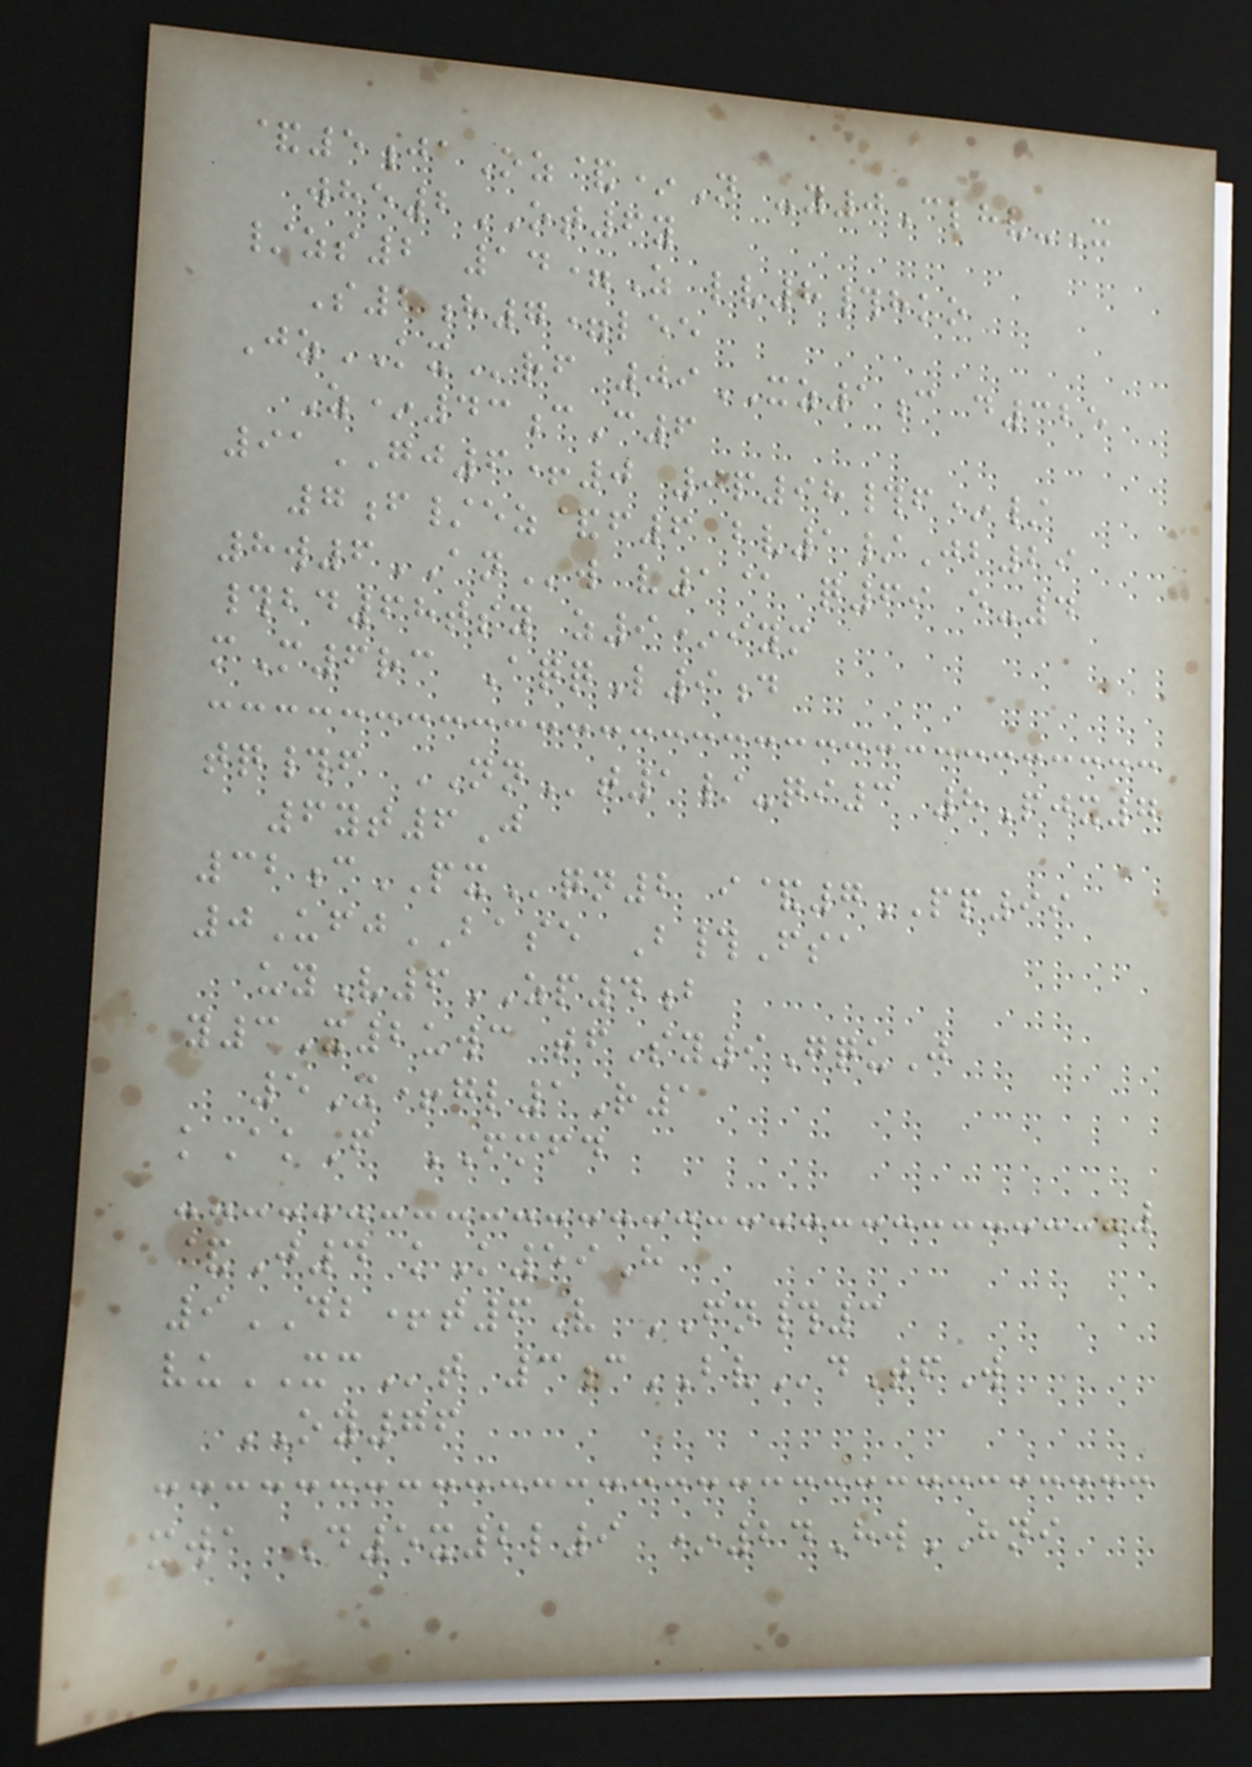&5jaOz&*N -y0Clhv-X
whe2OT6y
/zs2 14=Z lv8#hko
S2h7=lee
JzKXrf 09XZ1c d325
Z*43cC6
91GJ6+0 0p98#f*/
7f/ez&f6 bv1/Jb29
8w6ANw v1@ q69 e-4
#bd68tsy z9*iym
mM6rc AqqL9d
tq#f NNt1/-qi3 8Pjx7
6yt6J
32cPXqn2 i&7PP99
0UfjBASE B#Fsa
uyV6ZP4b
y3X2uwc tfSy9GquJ
5X+gl1R1
kAkF FMFD
&J4 kK59H
9DB+t6V FN#3
vuXCt 3cBVdTfW
OY76
xwa D5x2l9 *24HwHNI
